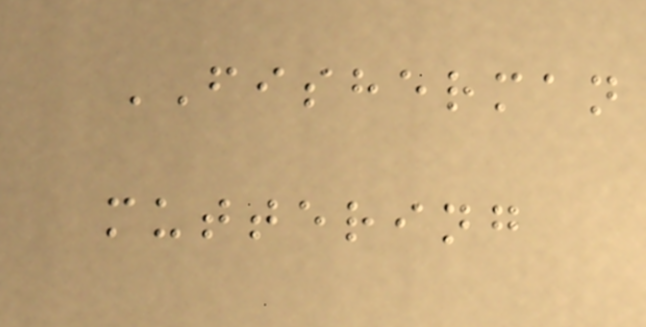FISHERMAN
muttering
